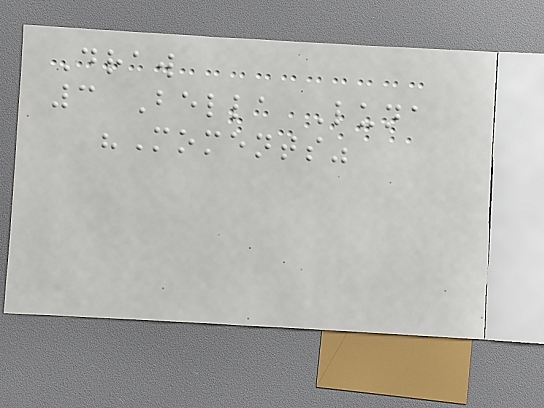Draw
3 Bella Luna
"Moments"
